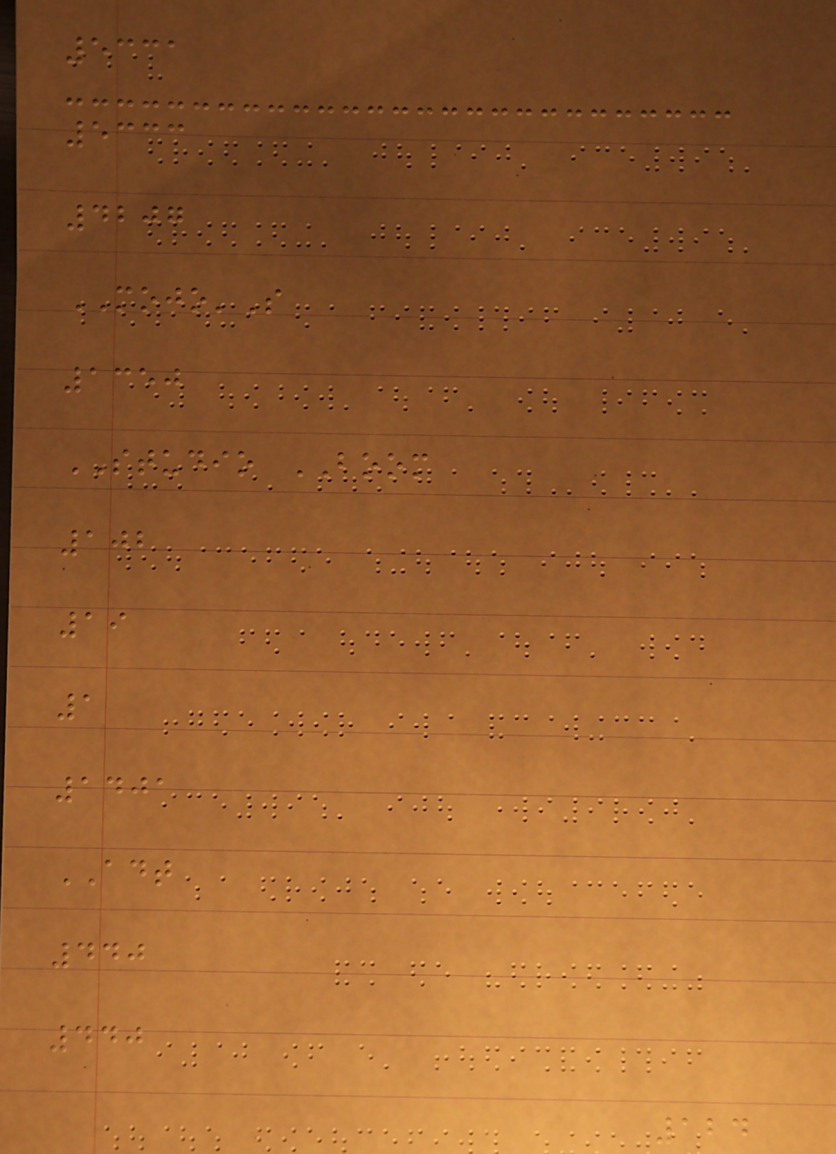5331
5333
4207
MOJO'S
1350
STUDIO BOOM
102
19
1
1401
ADT
440
440
124
